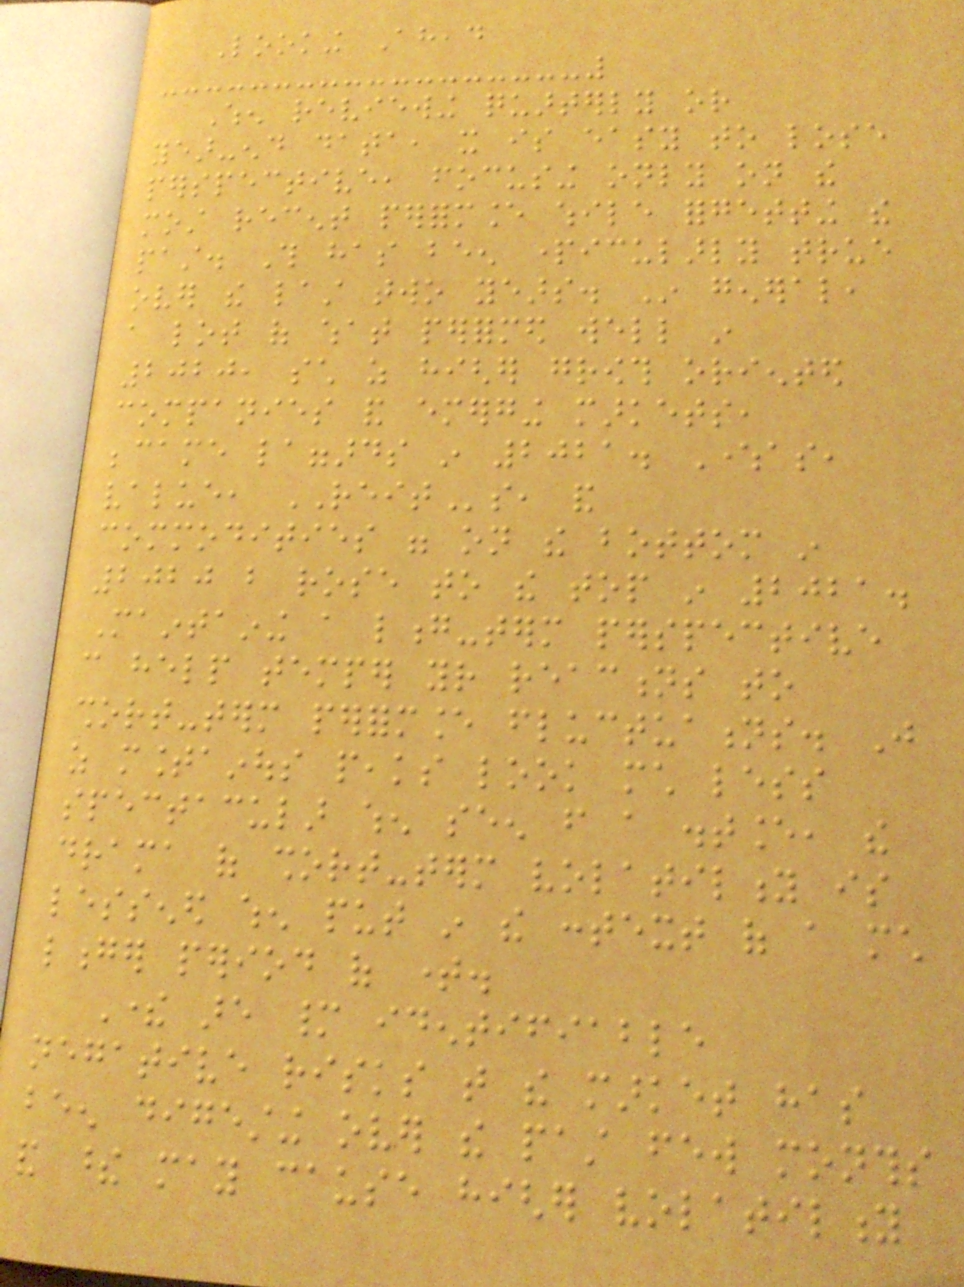Looking Ahead
When reviewing quarterly or
year-end data, it is easy to lose
perspective, focusing only on the
most recent performance while forgetting the
past. This has been particularly true
over the last two years. In general,
a lot of what performed well in
2020, such as higher growth oriented
companies and emerging markets,
became laggards in 2021. Whereas,
value, REITs, and
commodities were on the bottom in
2020 but rose to the top in 2021.
Maintaining a long-term perspective
can help temper your reactions to
short-term performance fluctuations. Just
as mountainous peaks look much less
spectacular when seen from a distance, the
drama of short-term volatility is
lessened when put in the context of a much
longer period of time.
There are many identifiable
negative risks that the market has
been digesting over the past few months
and these may cause higher volatility
